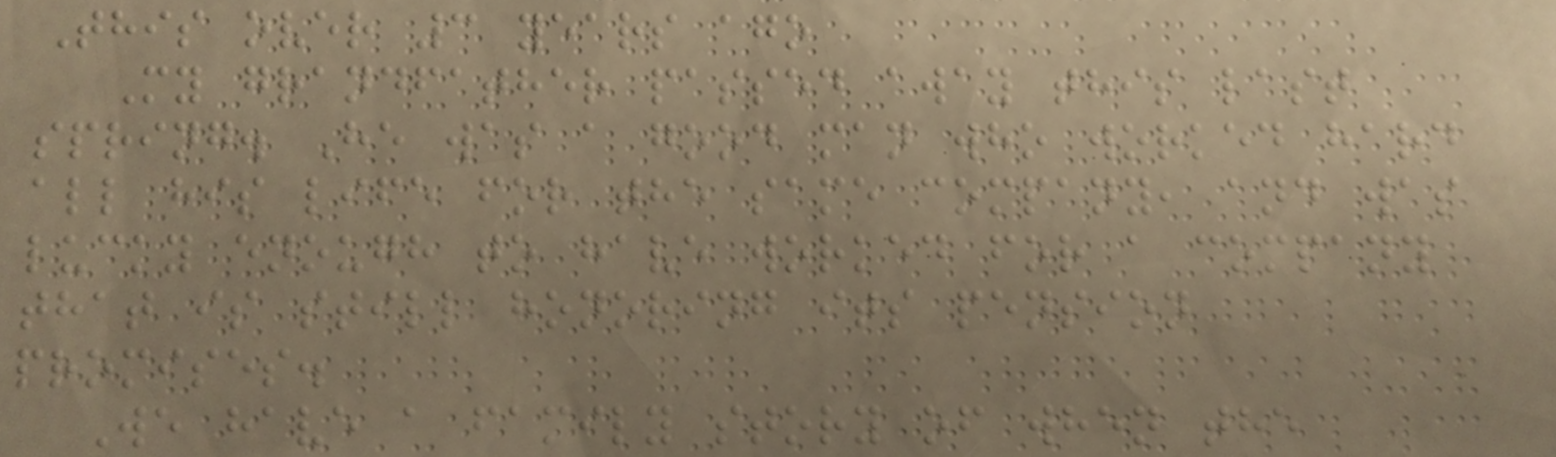This over 3 years ago
My grandfather passed away this last
spring. He was a good man who worked hard
all his life for the same company, and was
lucky enough to have worked for a company
that is still honoring its pension
promises.
We have a family story of when the
